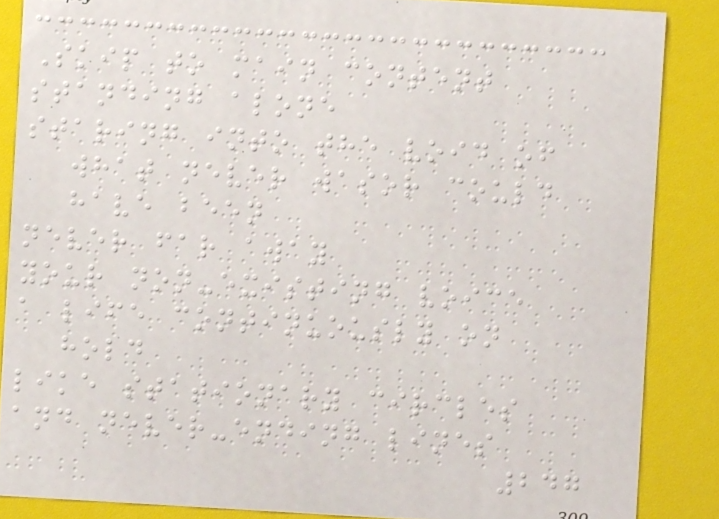Skip to main content
standing alone
staring into the void of
what never wasor could
have been
never far away
your non-existing voice
a life continuously on
hold
like stationary circles
and never-ending lines
247
